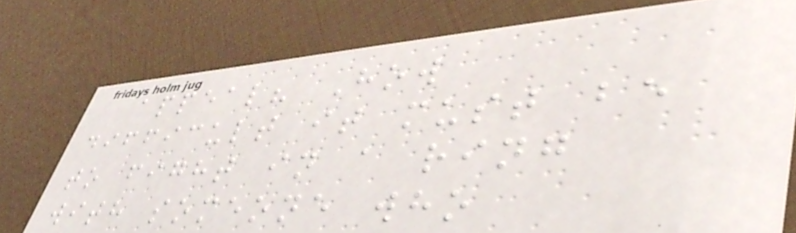appeal? How
difficult it must be
to fight in a ring
with someone who
